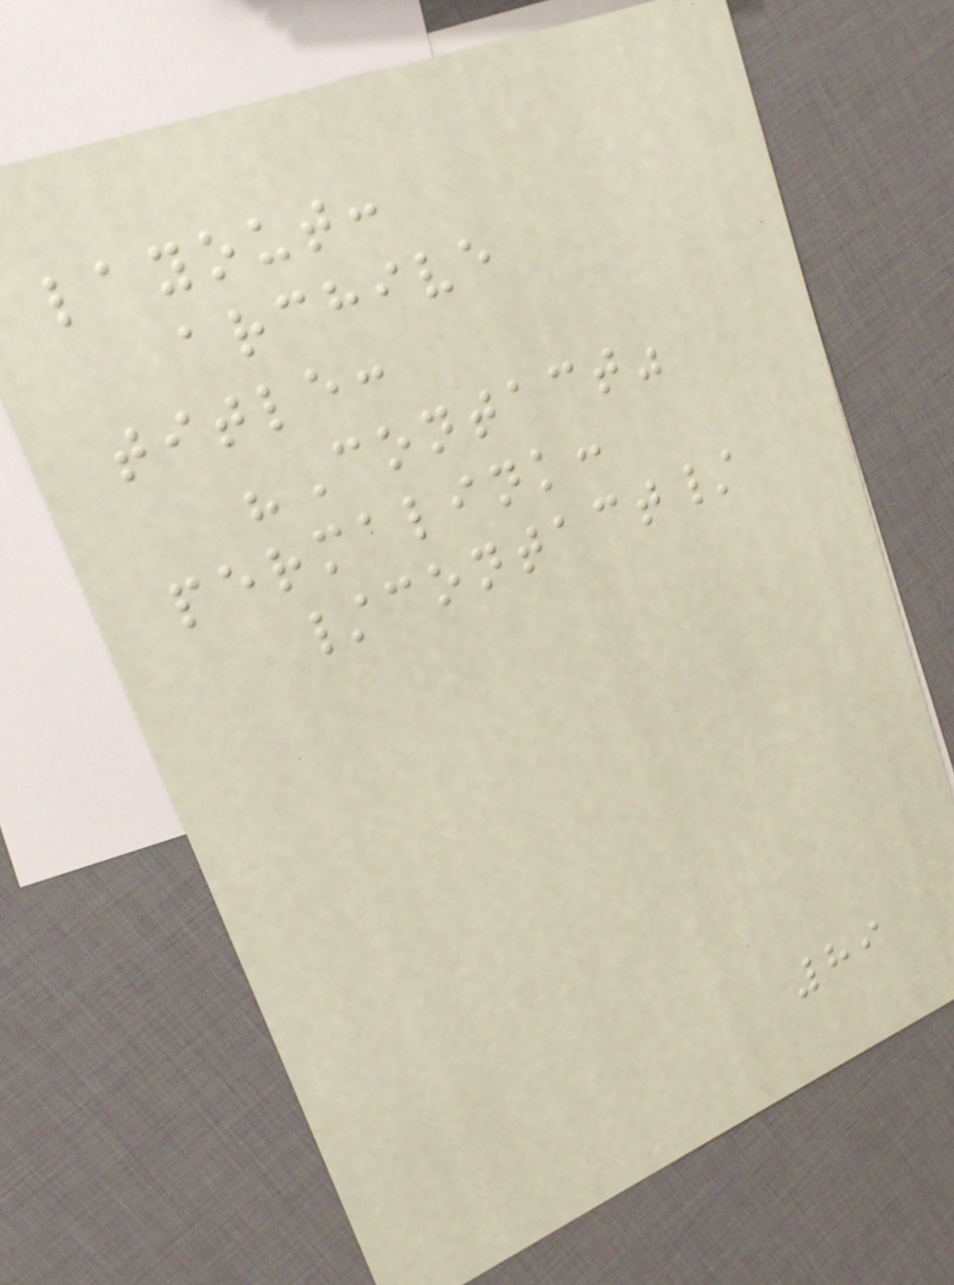layout:
archive
title:
"Contact"
permalink:
/contact/
89
